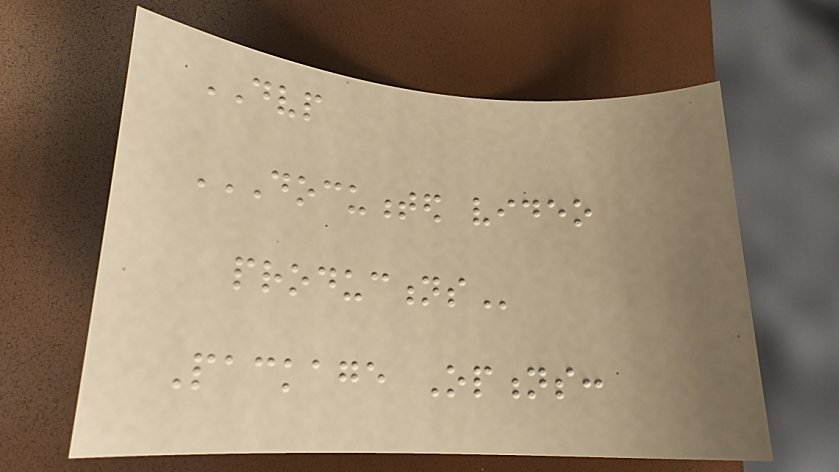DVP
DOCUMENTED VIDEO
PRODUCTIONS
Package Options:
